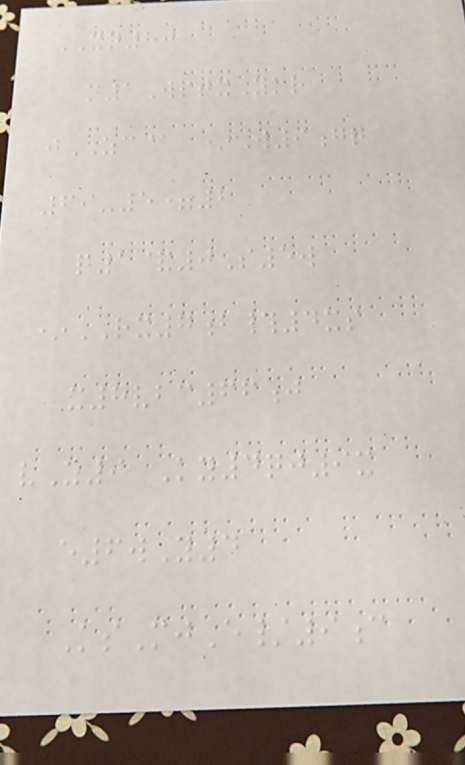XQ80
m1WptxYkr
jZC@ *W9gq
69-5=2
q1&0S5w
*RX7b#4xs
x8vbc66j
vZ9 Ky4qj9x
e6wY4
KsMjE/9c
